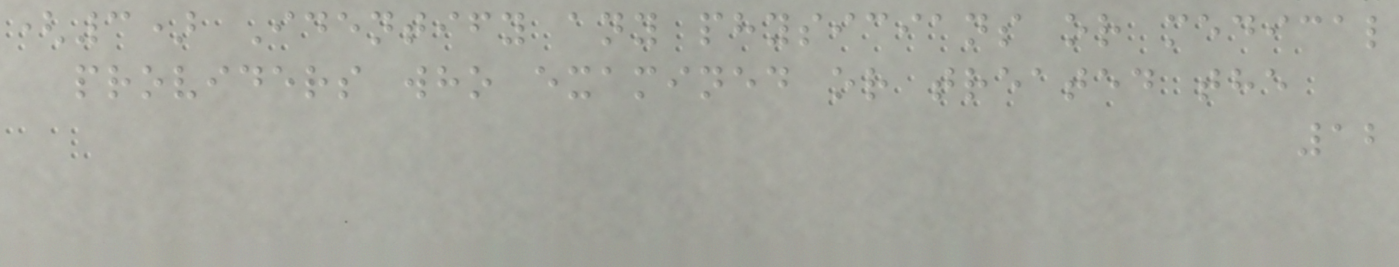(3) Identify any physicians or medical
providers who examined or treated the
12
